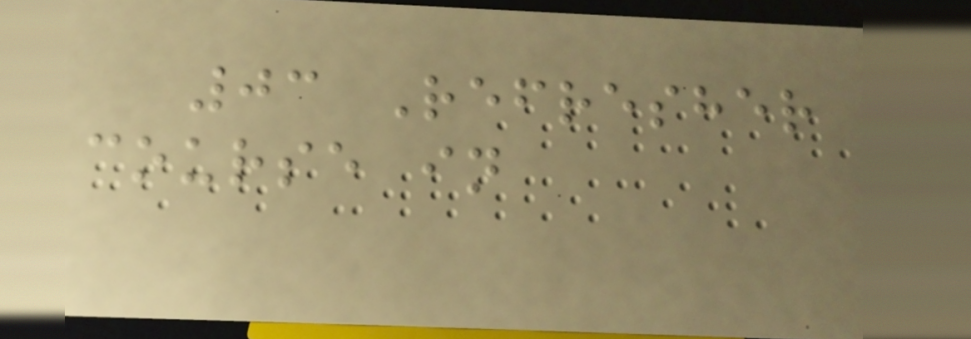03 Refresher
course in
